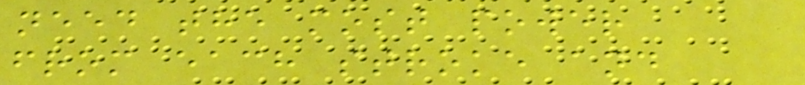need the most power
from each stroke and
